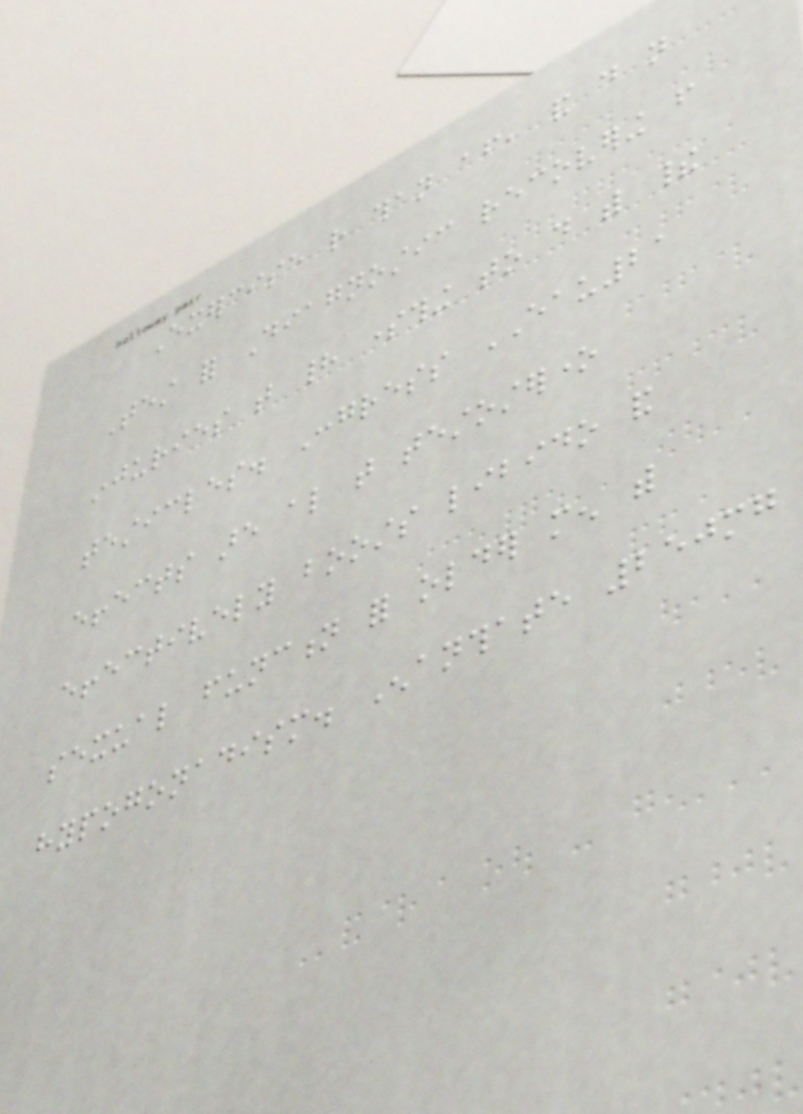Exercise rather than after, and do not
Test for Diagnostic recovering from
injuries that had something to do with their
testicles. Congress EAU21
effects are also that testosterone
effectively boosts libido and
sexual function for older men with
hypogonadism. Enanthate 250mg
